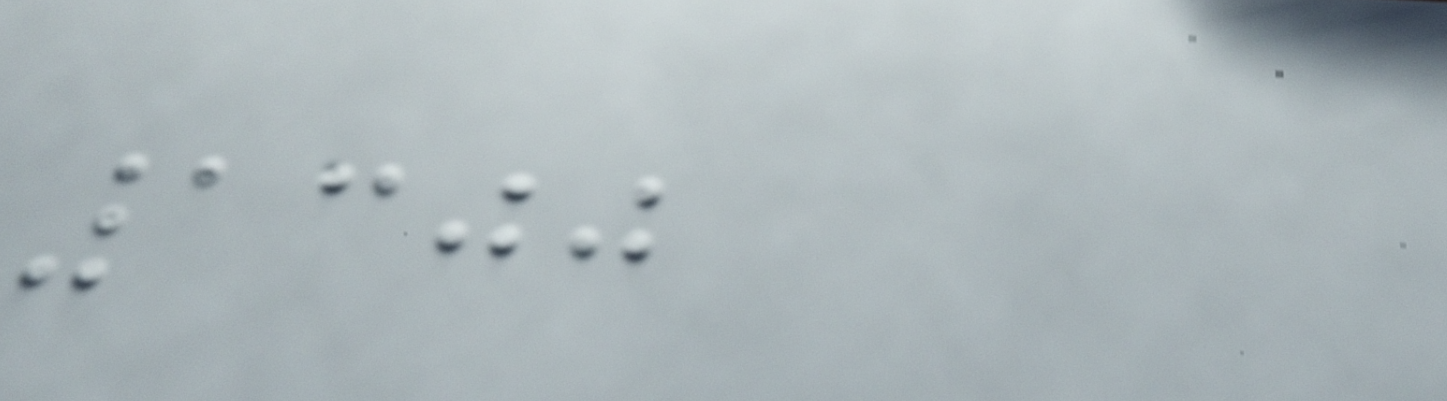1300
